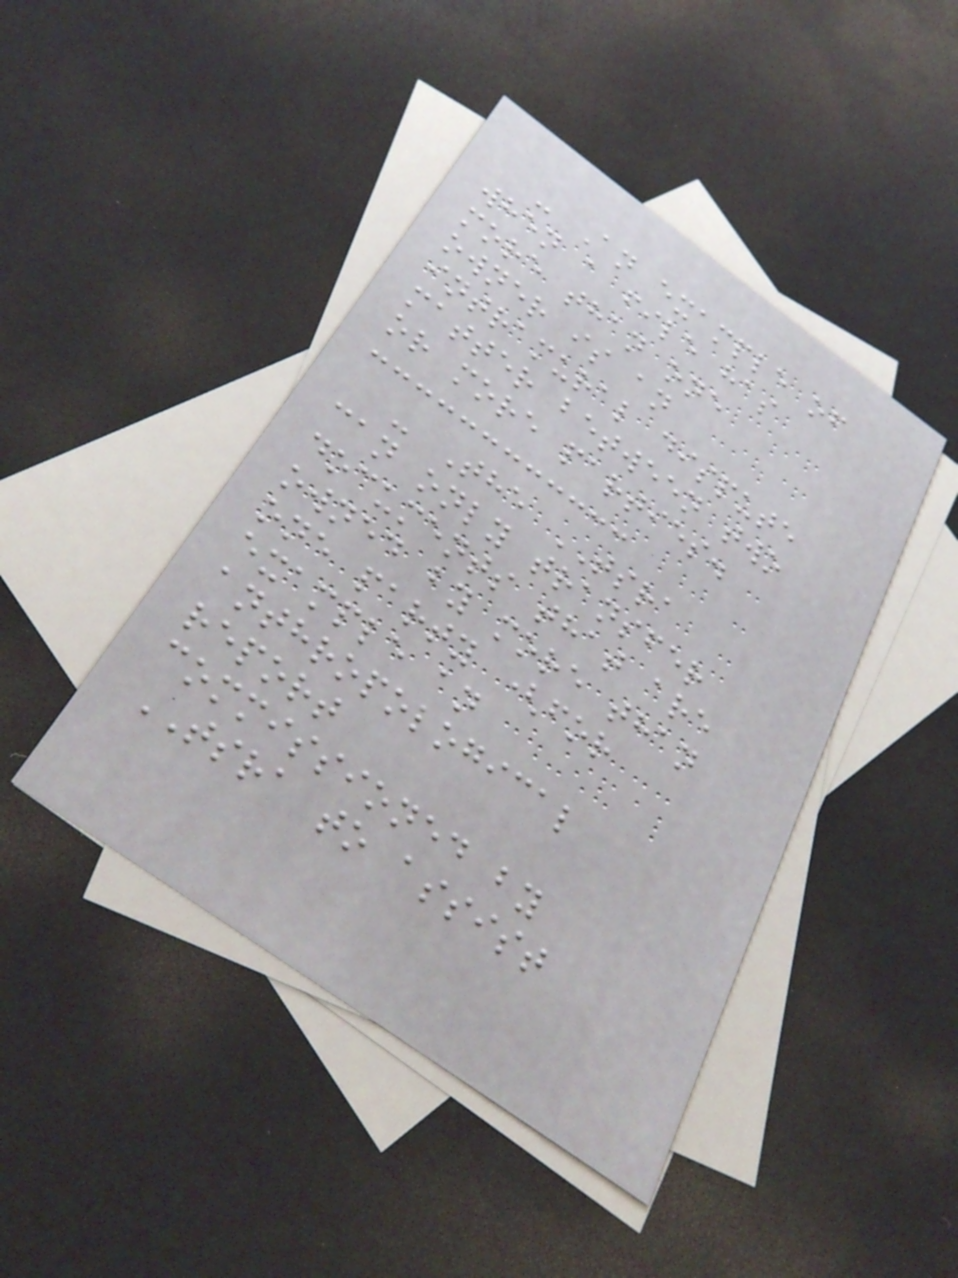- An example of
when a file has
more than one
owner is an
intramural dispute
matter between two
or more parties.
- The TSRA
can only transfer
documents that are
owned by more than
one party (for
example an
anthropological
report
commissioned by
TSRA to assist
